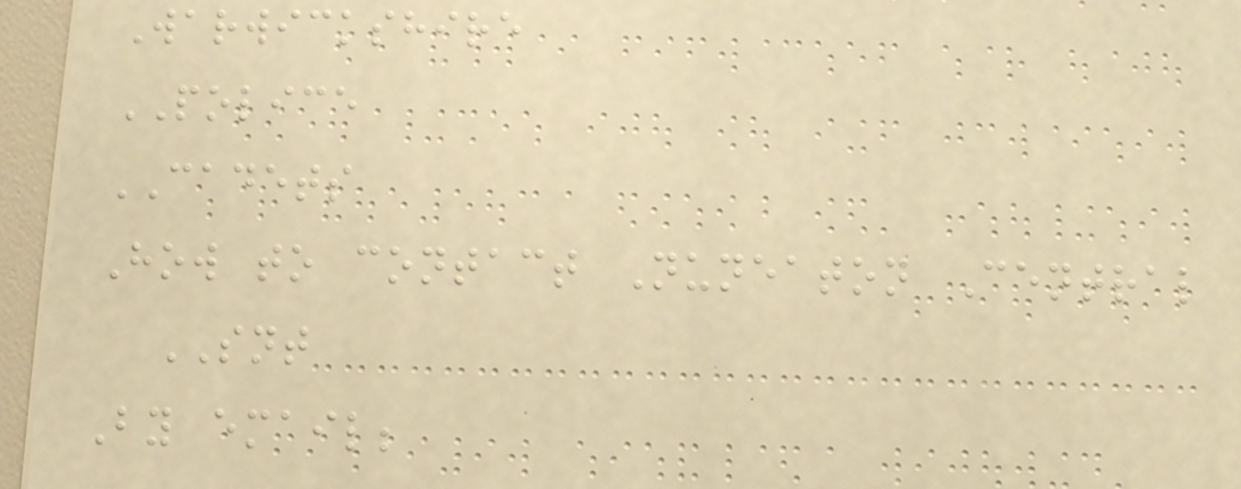Warwickshire
POLICE
CADETS
How to contact Nuneaton Central
SNT
By email;
